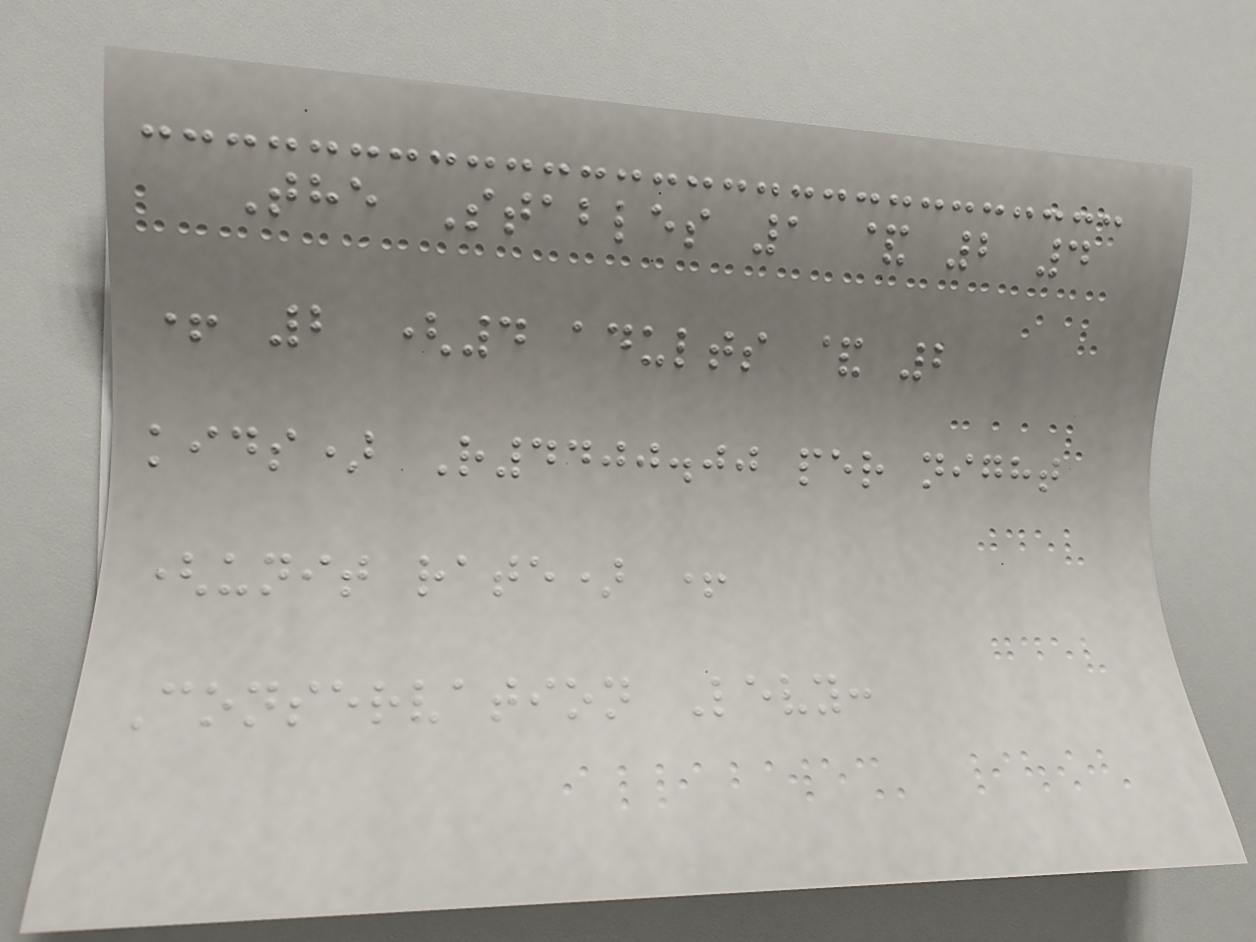The Stables 1 & 2 4
+ 2 (4 adults & 2
kids) R4400.00 per night
(unit rate) +
Conservation Levy:
